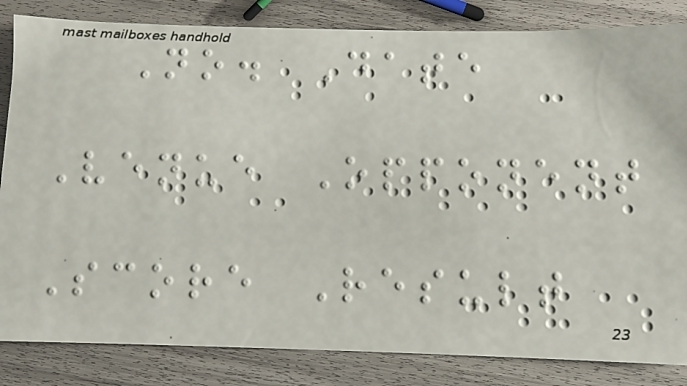No. Date
Venue Opponent
Score Result
